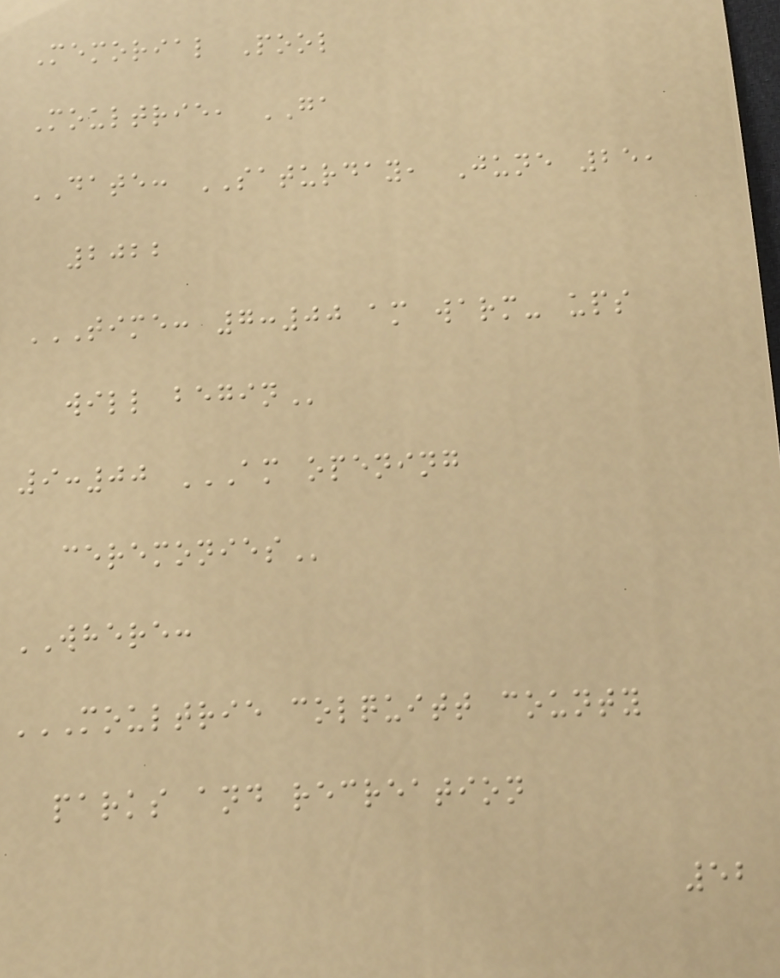Memorial Pool
Moultrie, GA
DATE: SATURDAY, June 25,
2022
TIME: 7:00 AM WARM- UPS
WILL BEGIN
9:00 AM OPENING
CEREMONIES
WHERE:
MOULTRIE COLQUITT COUNTY
PARKS AND RECREATION
52
